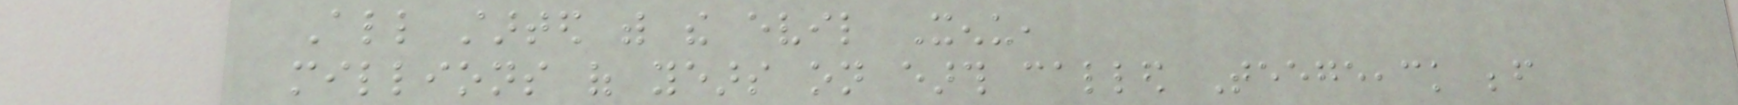All started with the evil Xenu,
millions of years on earth called Teegeeack before
